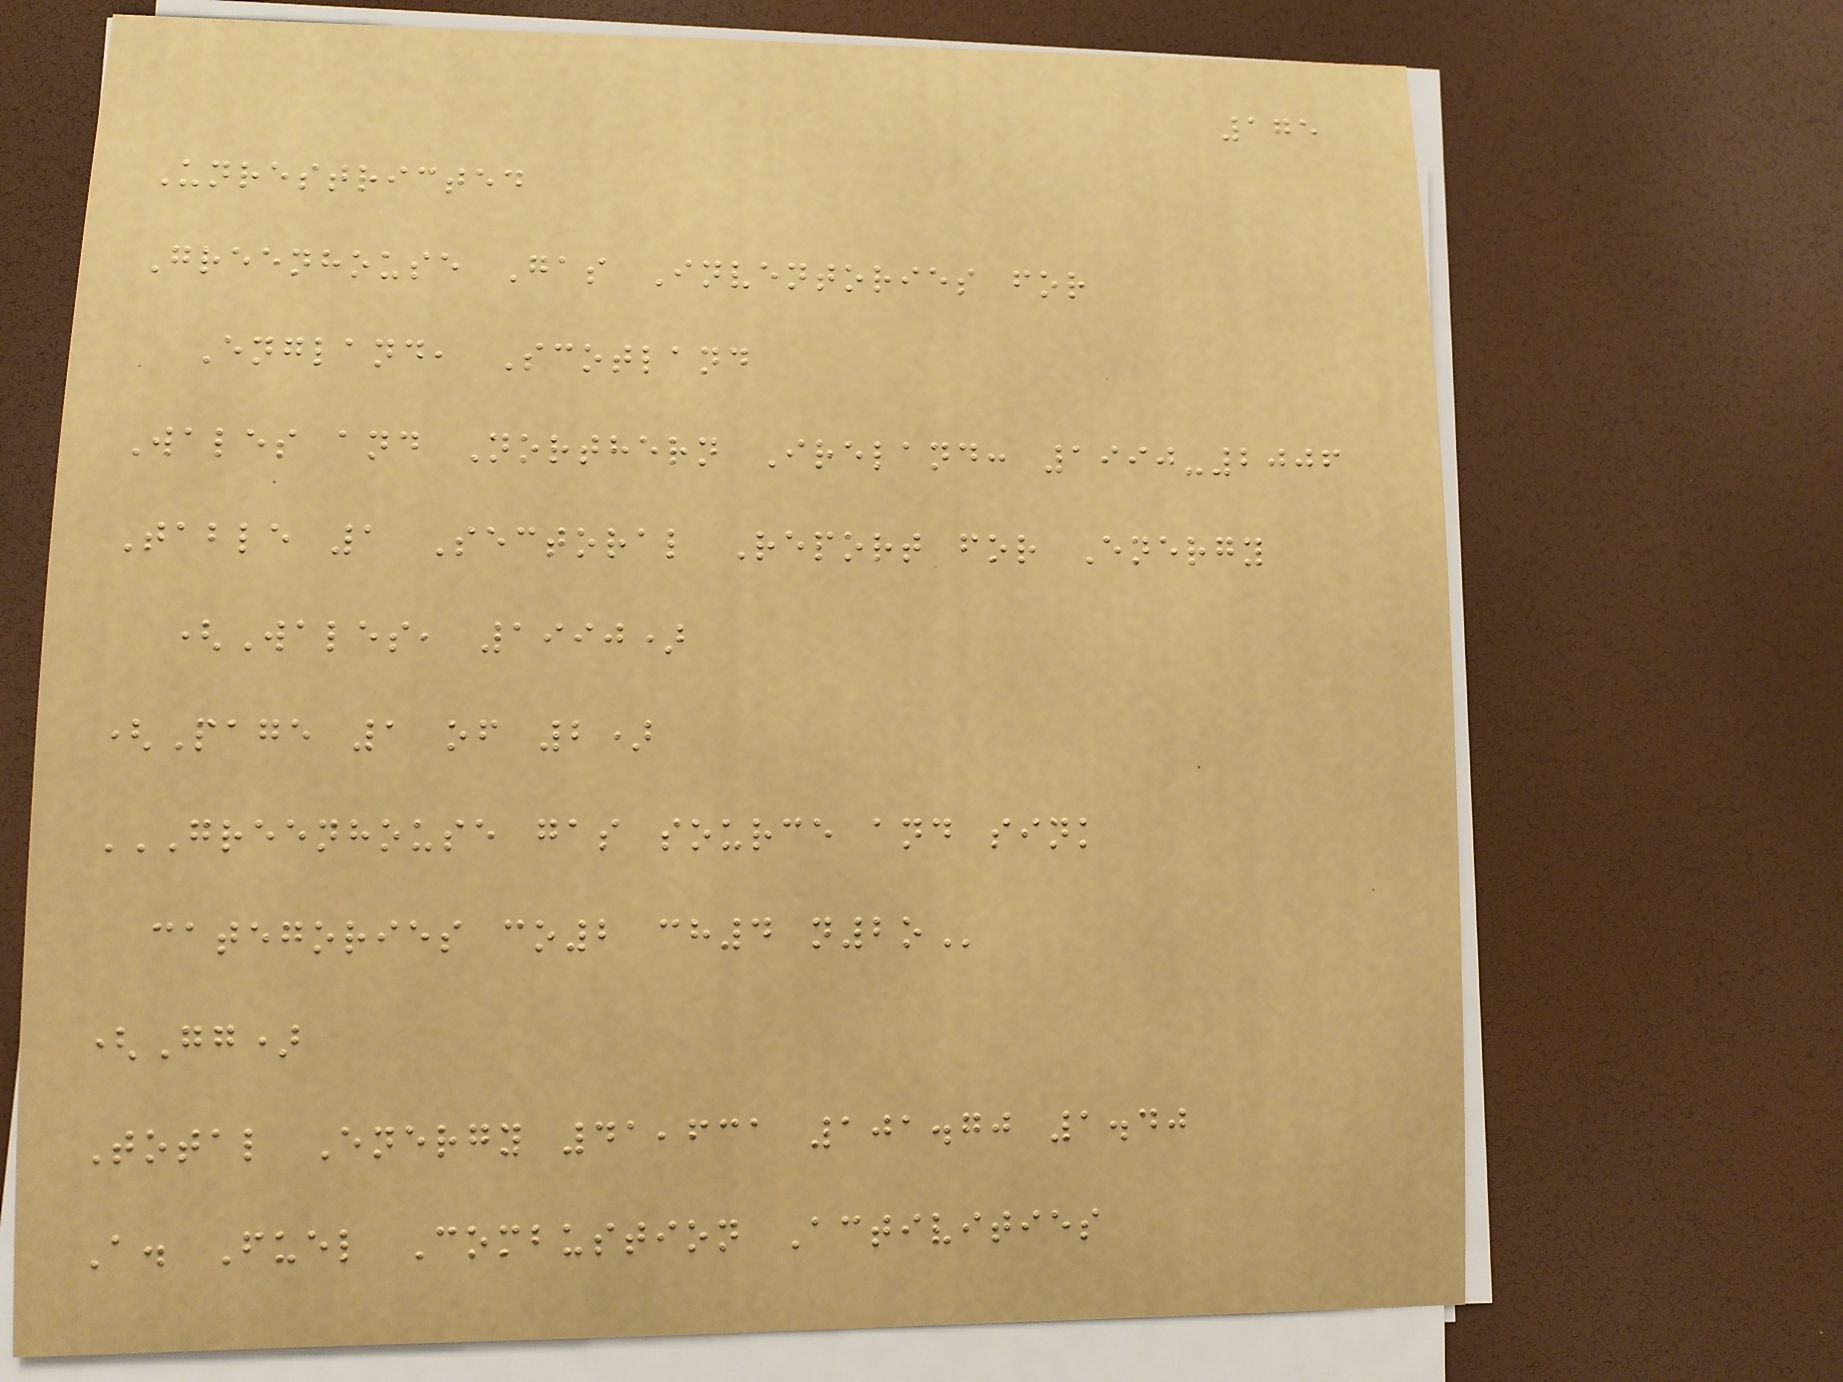175
Unrestricted
Greenhouse Gas Inventories for
England, Scotland
Wales and Northern Ireland: 1990-2006
Table 1 Sectoral Report for Energy
(Wales, 1990)
(Page 1 of 2)
GREENHOUSE GAS SOURCE AND SINK
CATEGORIES CO2 CH4 N2O
(Gg)
Total Energy 41,631 101.70 1.40
A. Fuel Combustion Activities
